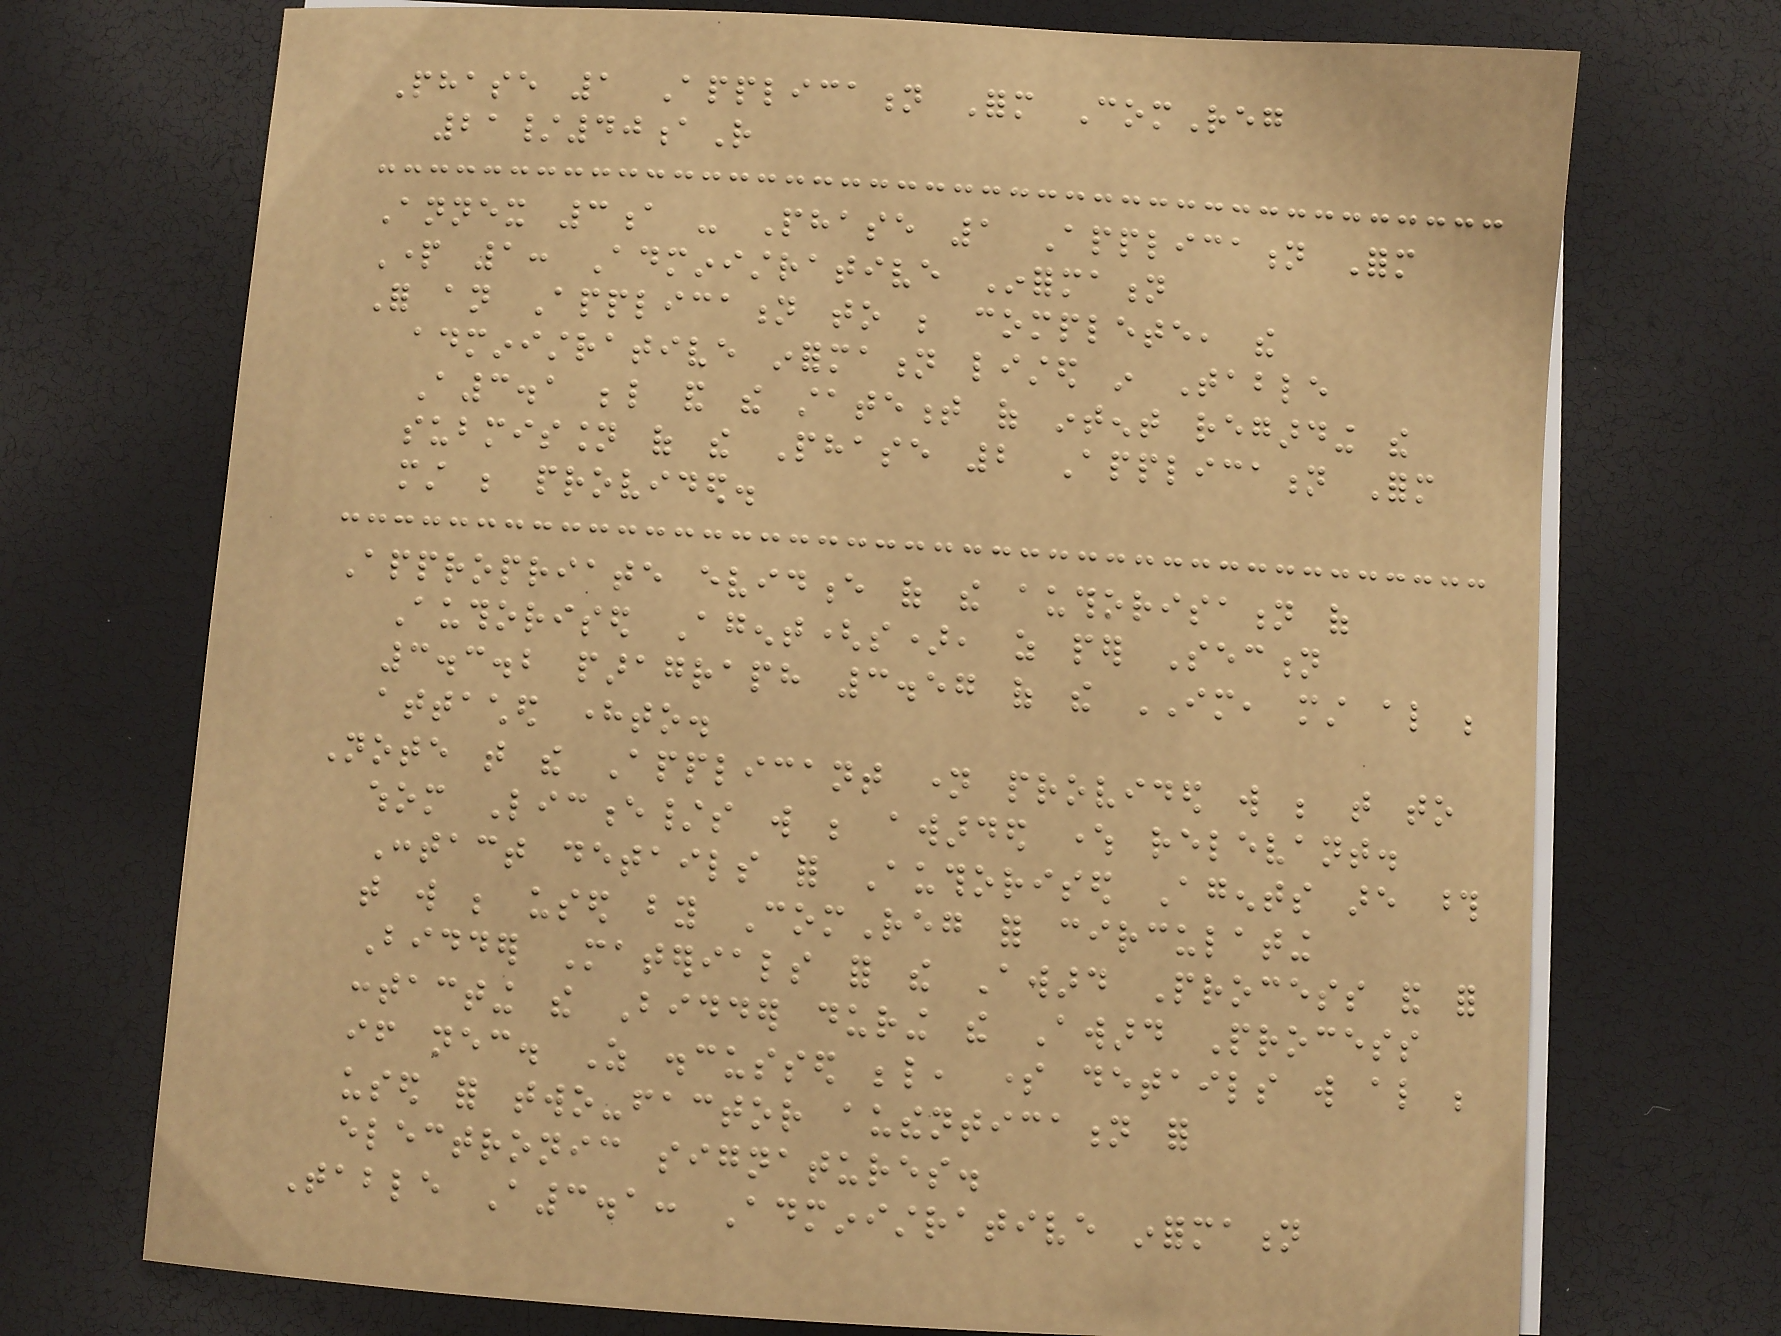Phase 1 Application Form ComReg
21/40aR
Annex 3a - Phase 1 Application Form
Part 1: Administrative Information
For an Application to be complete, the
administrative information listed in Table
A3.1 below and the statement of intent regarding the
submission of the Phase 2 Application Form
must be provided.
Appropriate evidence of the authorisation of
Authorised Agent(s), as per Section
3.3.2 paragraph 3.57 of the IM, must also be
attached hereto.
Note that the Applicant name provided will be that to
whom Licence/s will be awarded where relevant.
Contact details for Authorised Agents are those
that will be used by ComReg for circulating
Bidder Materials for the Award Process and for
contacting the Bidder during the Award Process
if necessary. As discussed below, some details will also be
used for two-factor authentication for
electronic signatures.
Table A3.1: Administrative information
